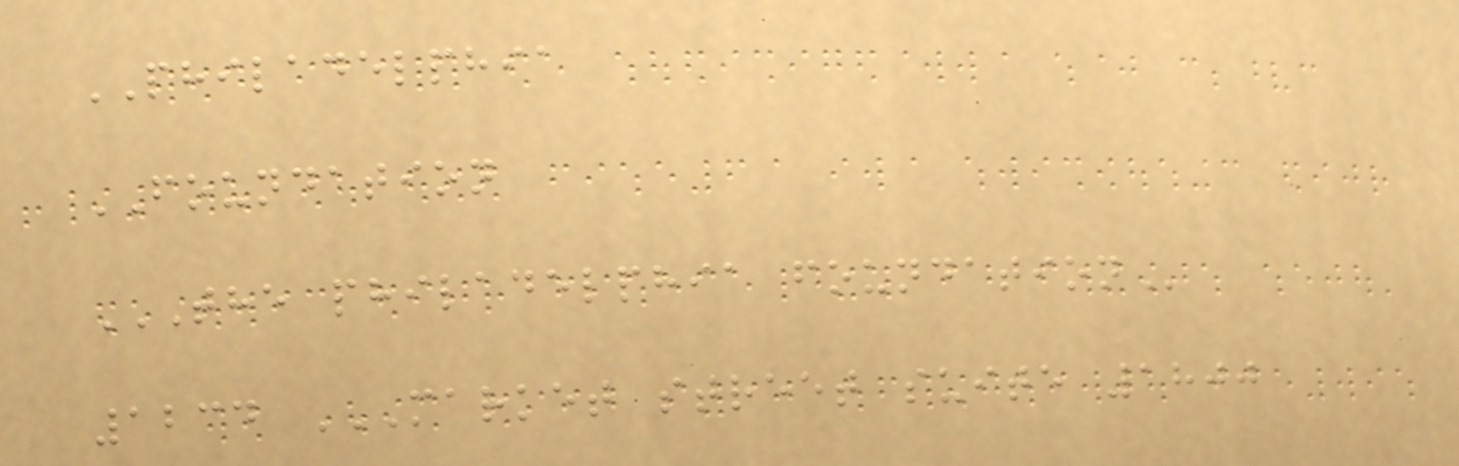PHILADELPHIA
FOUNDATION
THE PHILADELPHIA FOUNDATION
1234 MARKET STREET SUITE 1800
